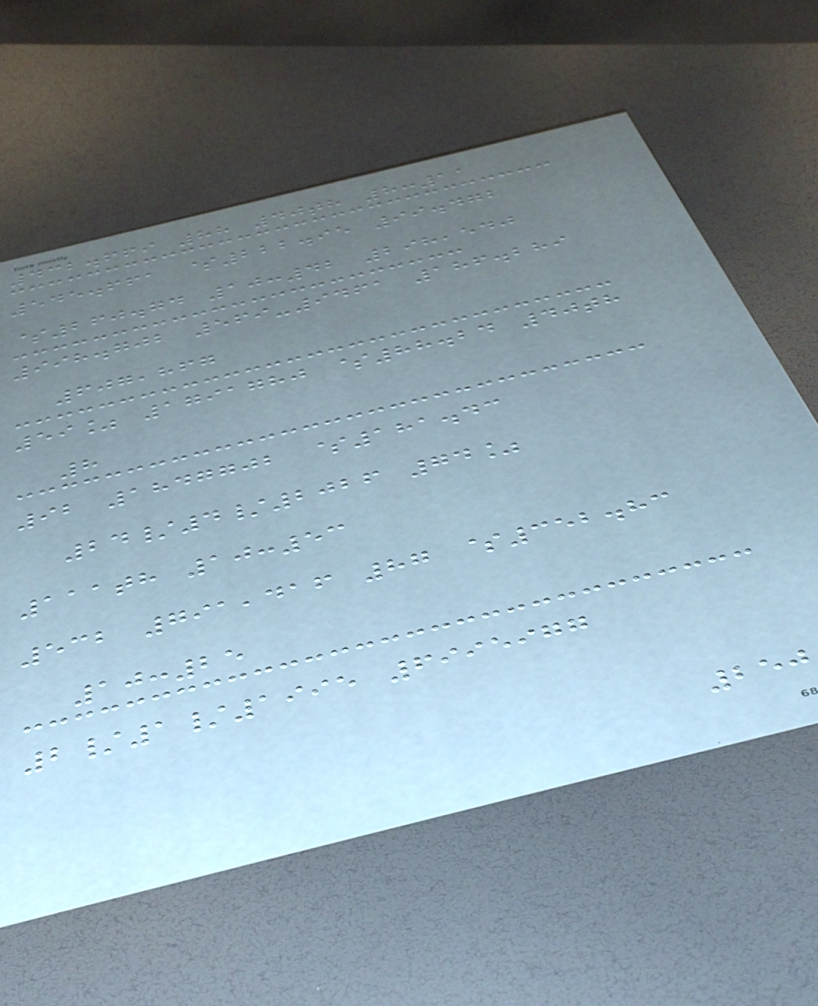432.669 88 40th 8:11
545.661 $222.95 99.472
$260.74 10:42 298,540
998.702 569-9461 186.289
607,867
59% 1791780 $88.24 40th
8
92 1847702 $181.43
24/4/2026 74%
111th 10:53
532 791,416 87 $352.83
10:25
2/1/1995 6995977
250
